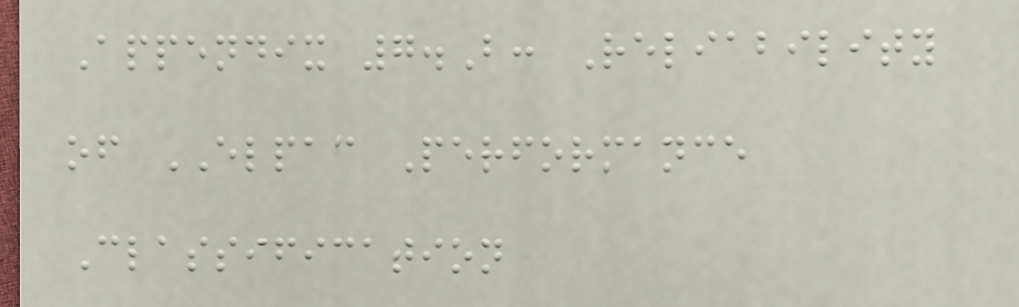Appendix 7.B: Reliability
of ELPAC Performance
Classification
